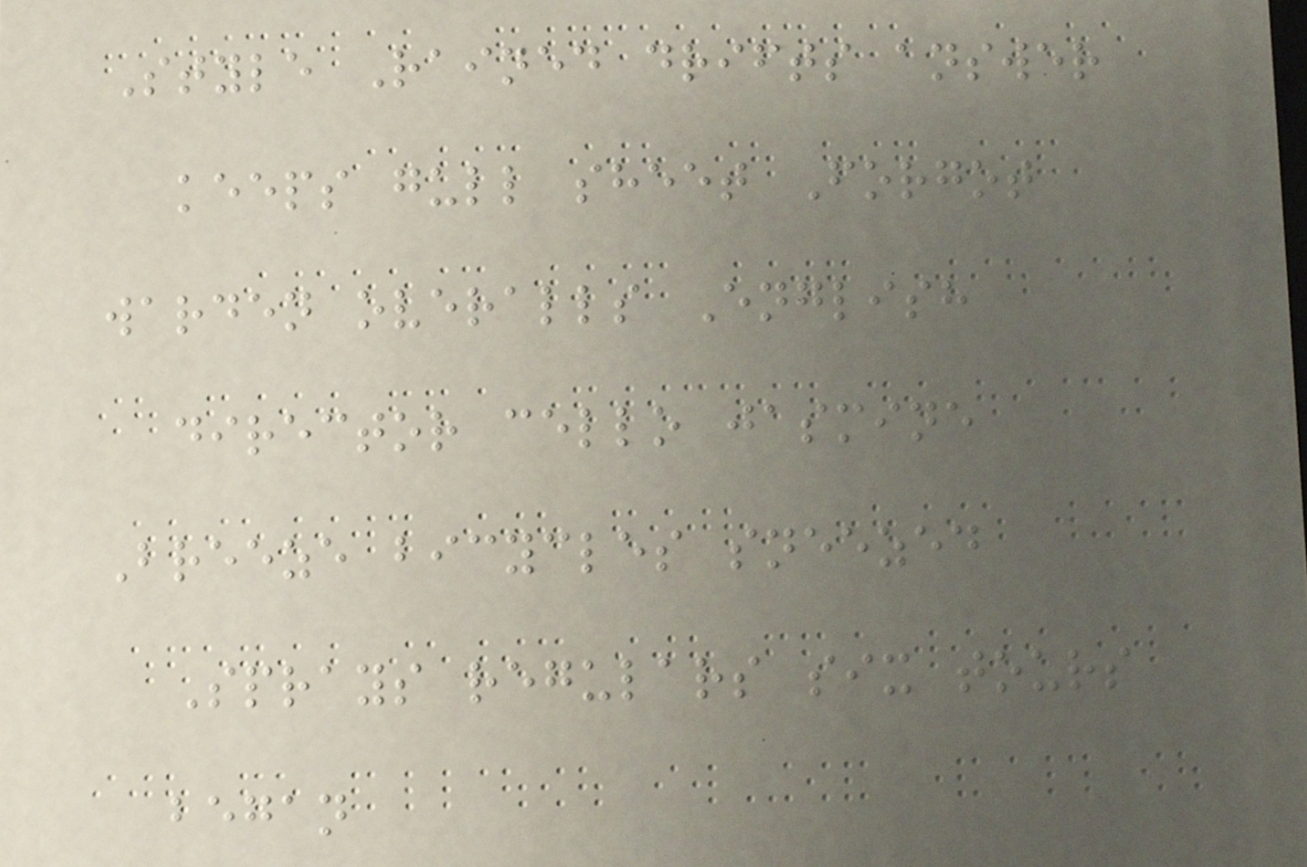Style Rained drifts answer
keeps gull sheet Forgot
warden overalls English
director cello jasmine
Breeze bicycles sneezed
Sprays regulars six tours
began
